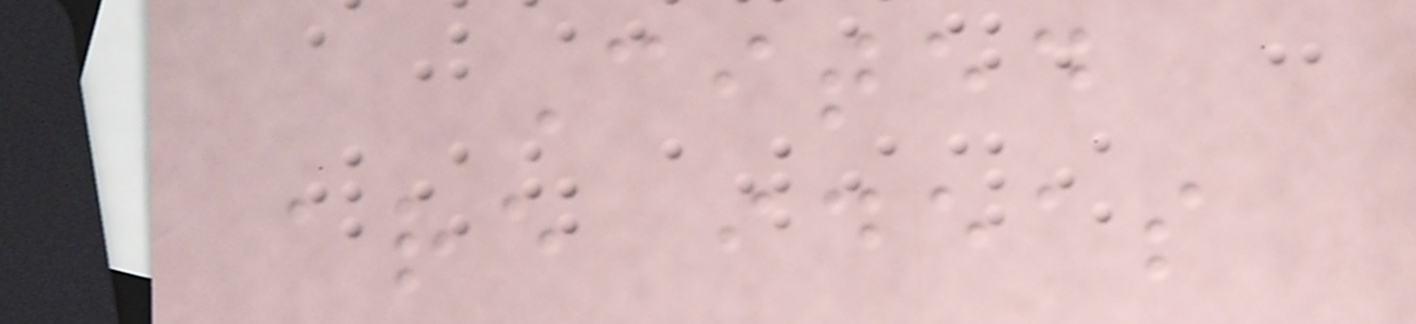Cited
are ideas
